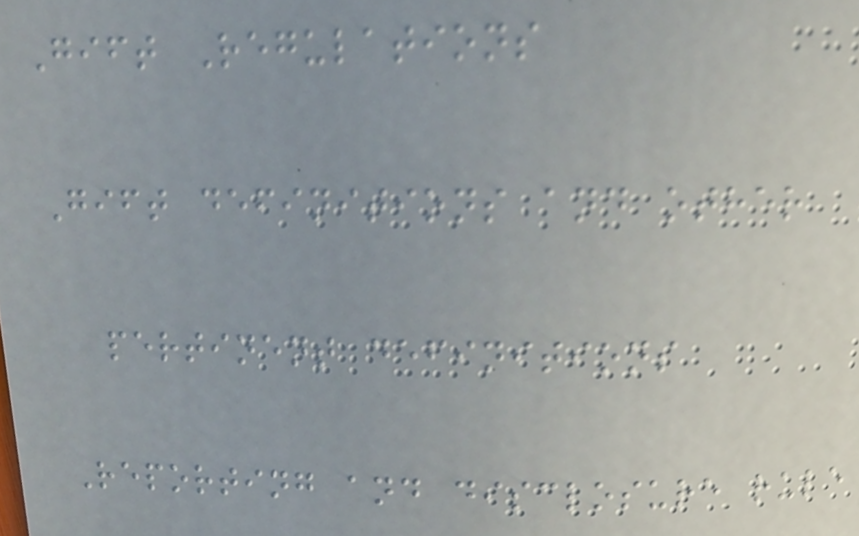Gift Regulations
Gift definitions and other
pertinent definitions
Reporting and disclosure rule
